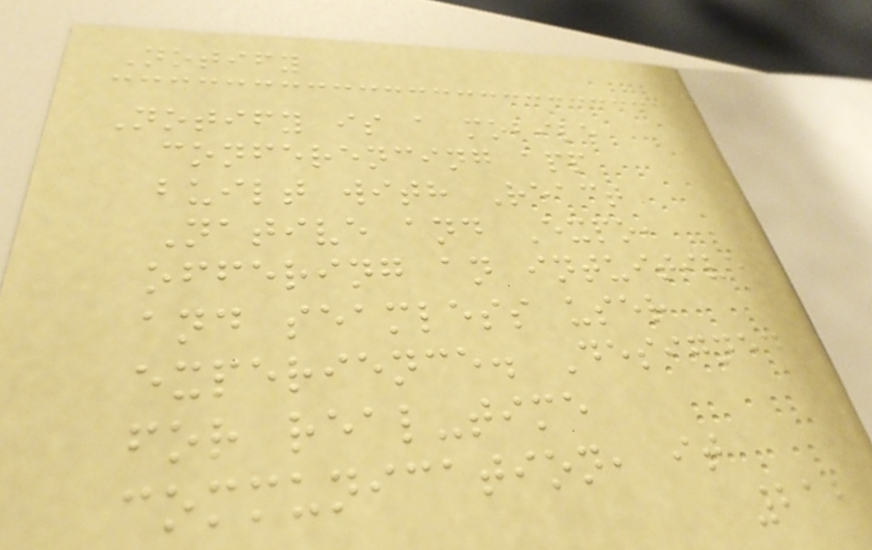Notify
Notify is a mobile
conferencing app
built with React
Native and Expo,
offering an intuitive
and seamless user
experience. Designed
for real-time
communication, it
212
